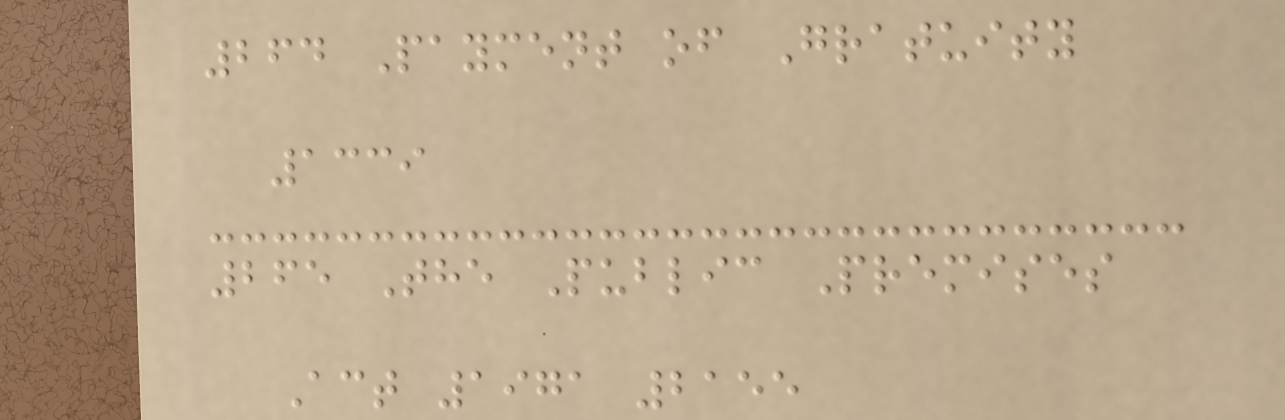264 Payment of Gratuity
1339
265 The Public Premises
Act 1971 2155
